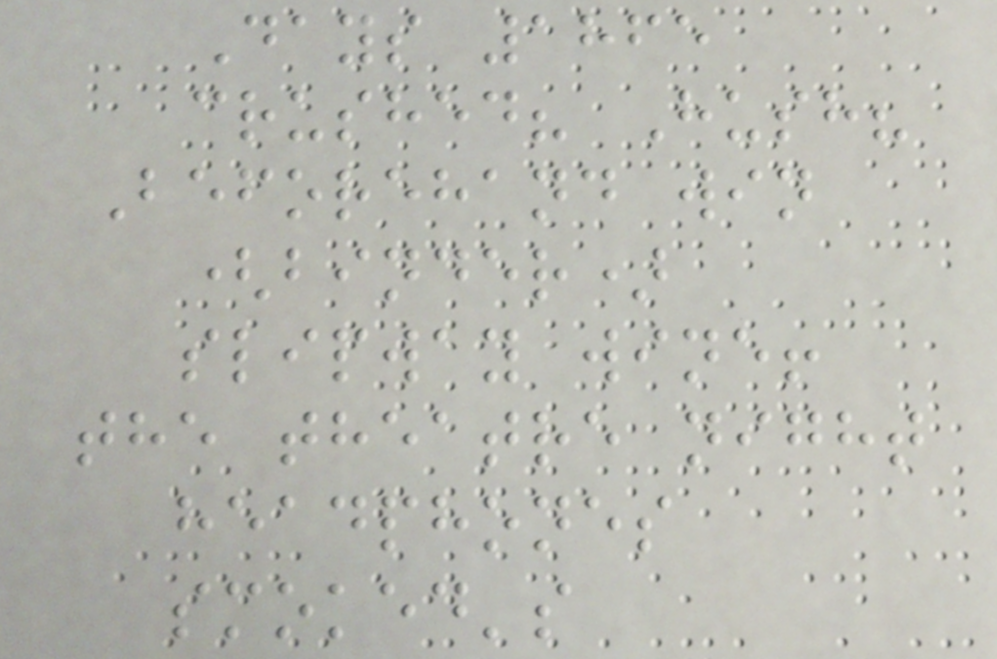Days 1865
crushed? Hush?
Beforehand win
(binder)
slipway wine!
the theatre night
headphones
smoked's
